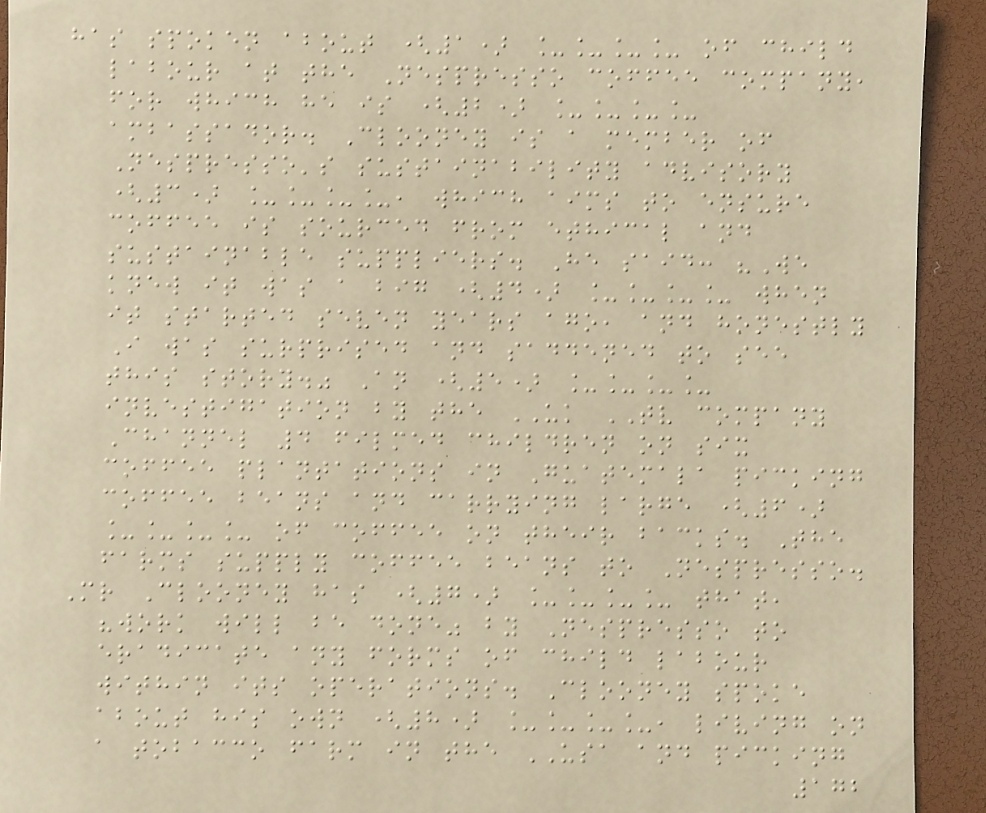has spoken about (1) ____ of child
labour at the Nespresso coffee company,
for which he is (2) ____
ambassador. Clooney is a member of
Nespresso's sustainability advisory
(3) ____, which aims to ensure
coffee is sourced from ethical and
sustainable suppliers. He said: "We
knew it was a big (4) ____ when
it started seven years ago, and honestly
I was surprised and saddened to see
this story." An (5) ____
investigation by the UK TV company
Channel 4 filmed children on six
coffee plantations in Guatemala picking
coffee beans and carrying large (6)
____ of coffee on their backs. The
farms supply coffee beans to Nespresso.
Mr Clooney has (7) ____ that,
"work will be done" by Nespresso to
eradicate any forms of child labour
within its operations. Clooney spoke
about his own (8) ____, living on
a tobacco farm in the USA and picking
172
